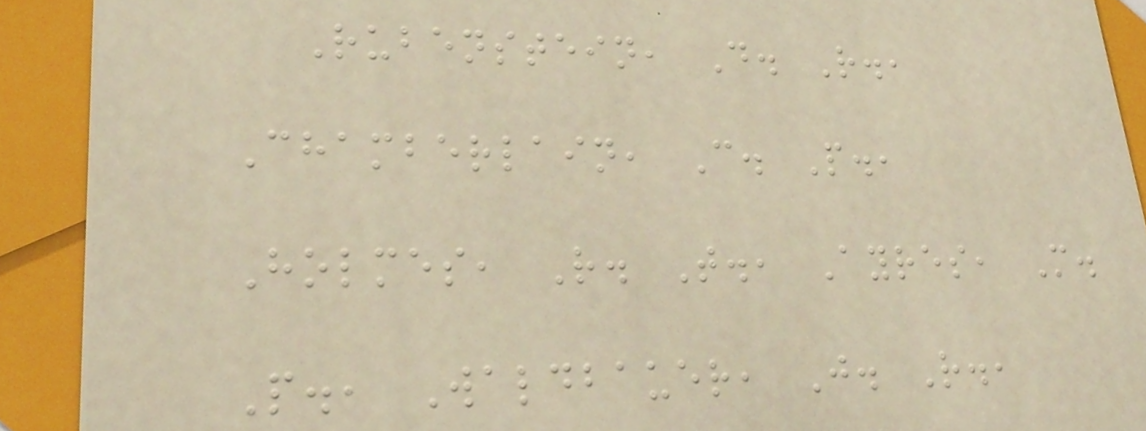Rubenstein, D. R.,
Chamberlain, C. P.,
Holmes, R. T., Ayres, M.
P., Waldbauer, J. R.,
